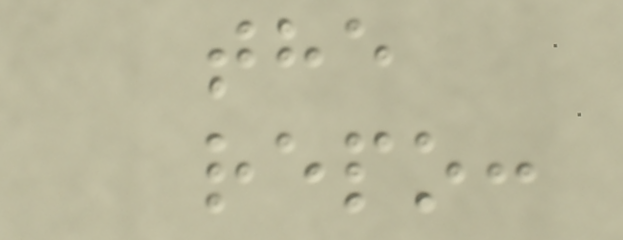the
repo:
